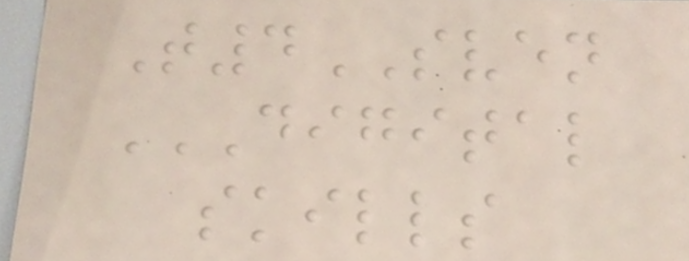T4SVEN
DIGITAL
SKILLS
